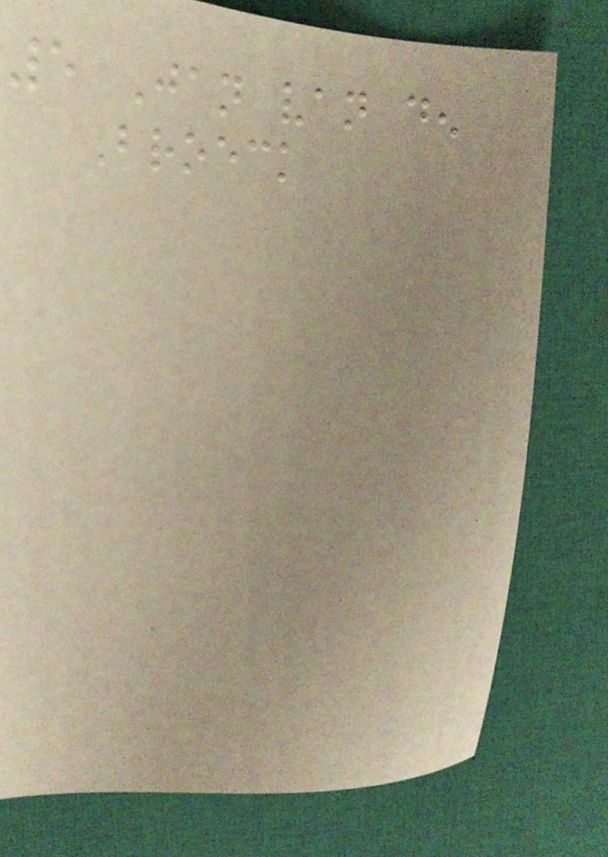5 Jan van den
Broeck
